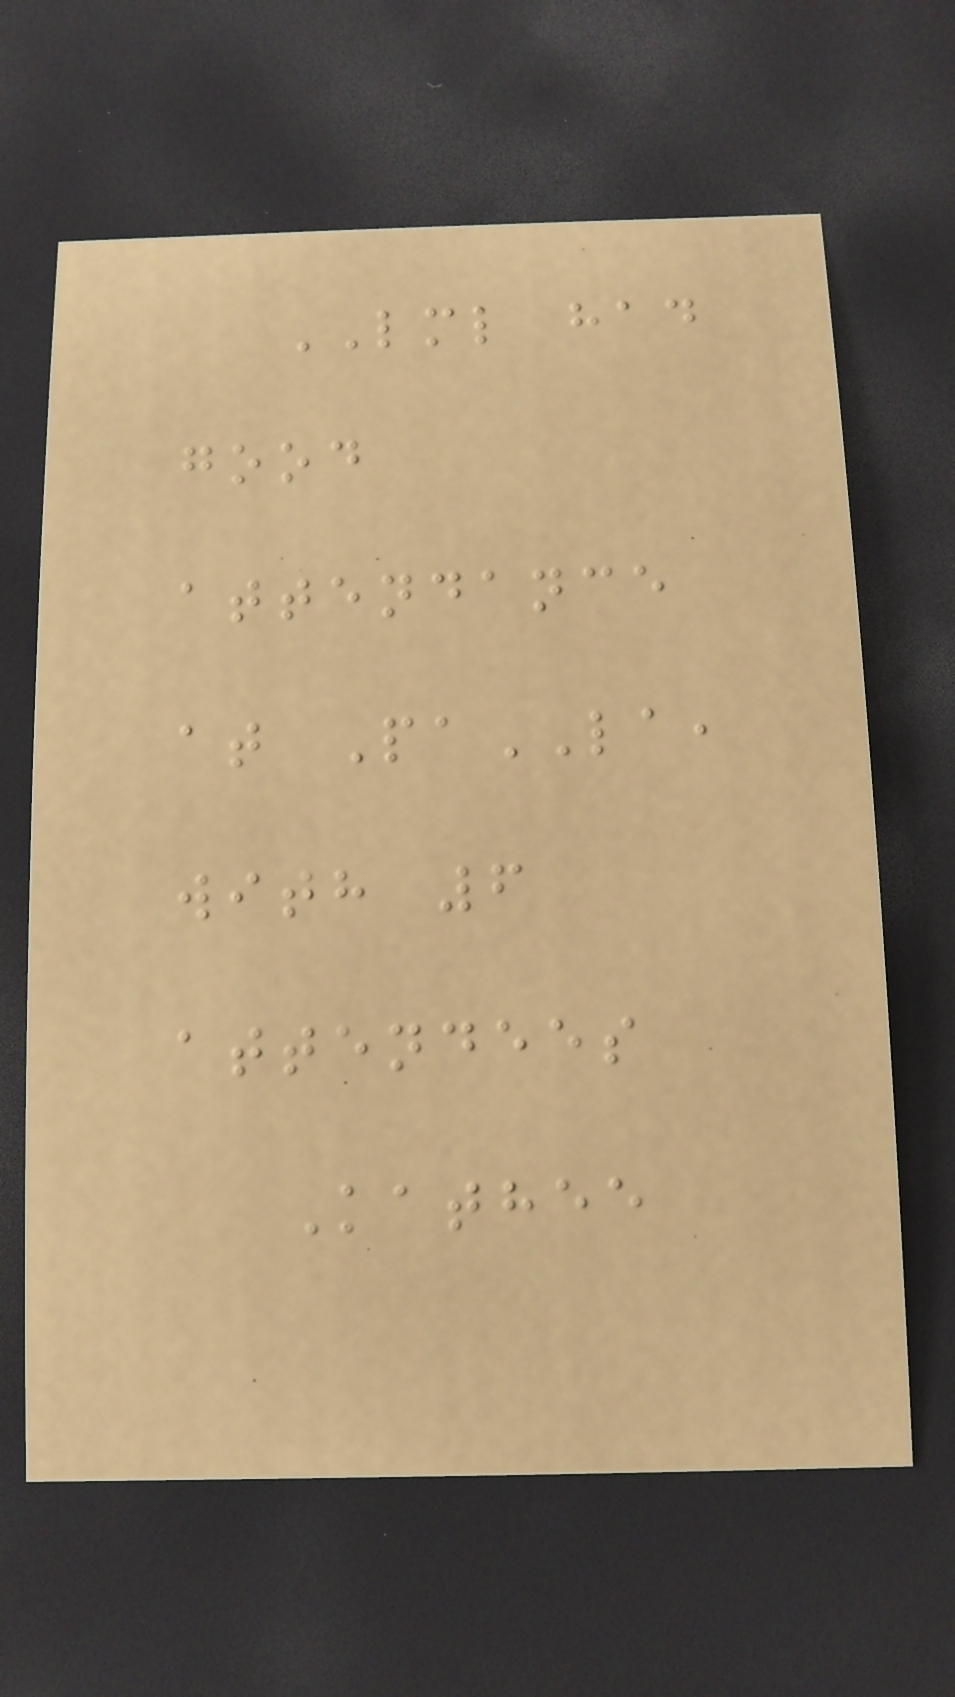LML had
good
attendance
at PaLA,
with 6
attendees
Kathee
